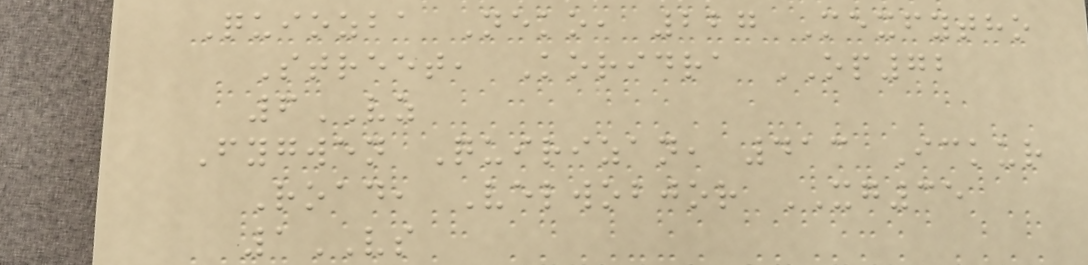Quiozba Neko, 227 Mexfytho
Street, Koridra OP72
6VZ
Fygwen Quirizan, 413 Ickur
Road, Velwobjor XG35
1VS
